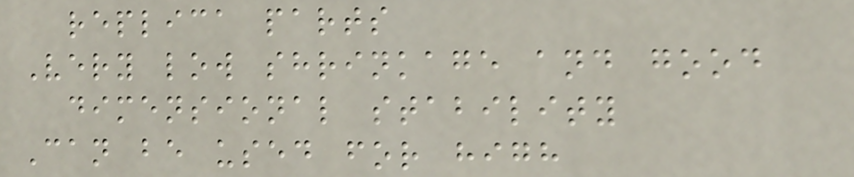replica parts
Very low shrinkage and good
dimensional stability
Can be used for high
